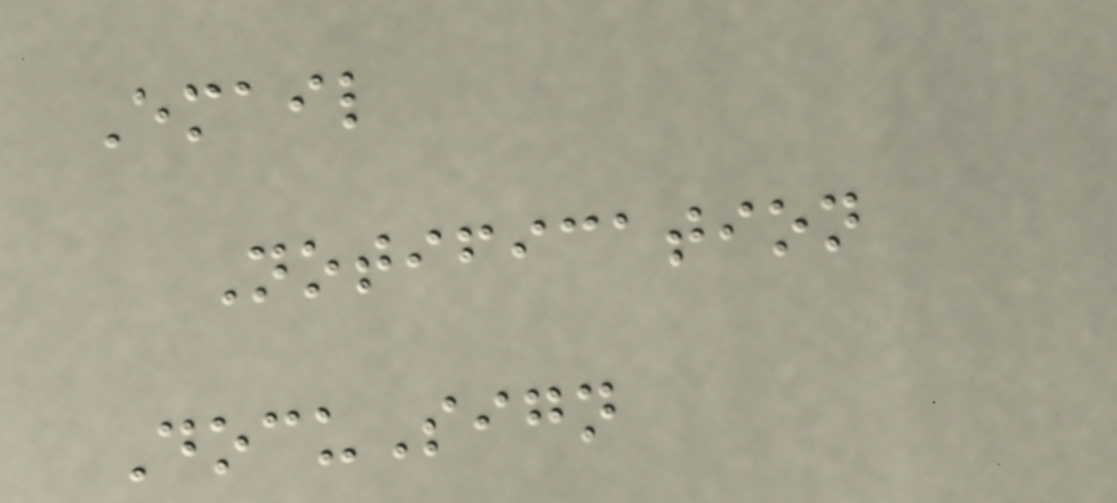Email
Notification
DocuSign
